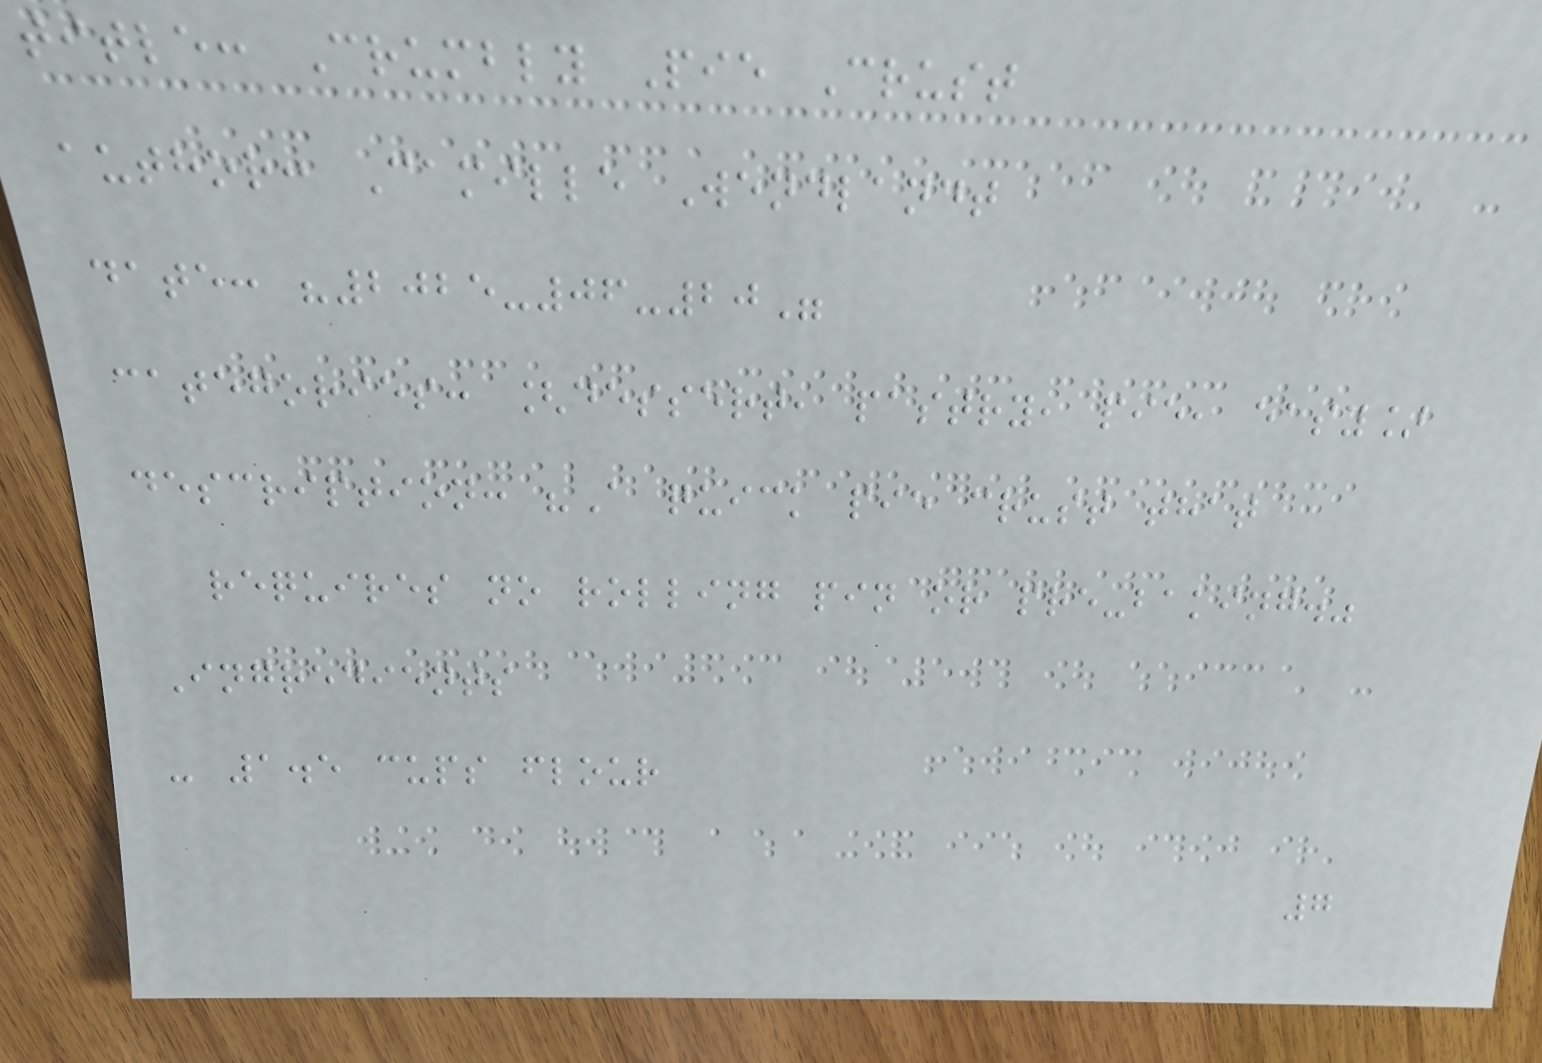title: Crumbly Pie Crust
author: Camille Wendlandt
date: "2025-06-20"
categories: [dessert, pastry, pie, easy]
description: "A quick pie crust that
requires no rolling pin or pre-baking."
Ingredients
- 1.5 cups flour
7
